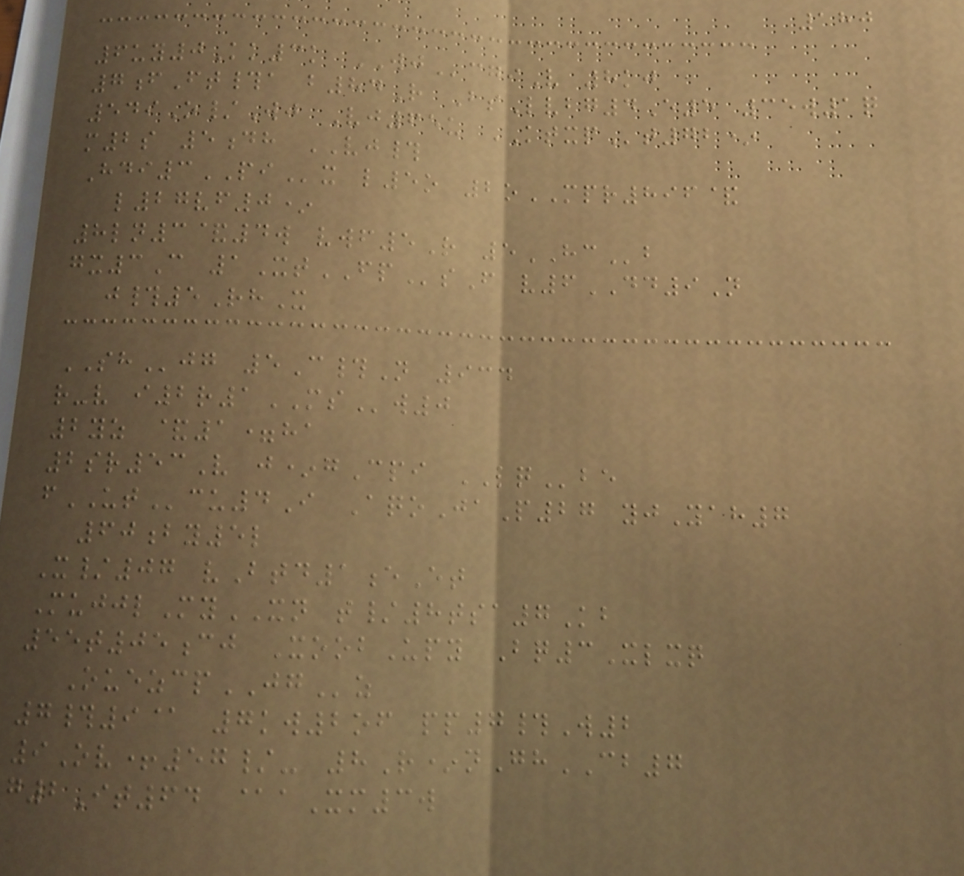180
6uy0Kk3k WJcgiV 8kj
7fFt#a b84R BsLvbg4E5 35w1q
549O/Wj Vj65u KTXPt72*
m2s 5dh VJ#
Hdi3PIx l5o 2oMPR896&
l27vf0*
8ln3&4w vwf5R 5HCb
gx3C 1XtFPsF v6DD9N
j#5RhX
SHjg 5C#N 934
r-v i2r1MSw0
2yz &1=ha
2sr53V j*gCpi LQbe
fUTcu4I AqoJaP27 yjYah7
60by5l
X/07 vBtd1eEt
MujjlMyXN t/8tsa7Kb
55t05cj XoobUpy Bq3Xlxq
OuezcpJGz
7#9@ 7kw2of pp7#W2
9Ov+57/- 8R*nGhCB7
g2It64 @aXm3w
